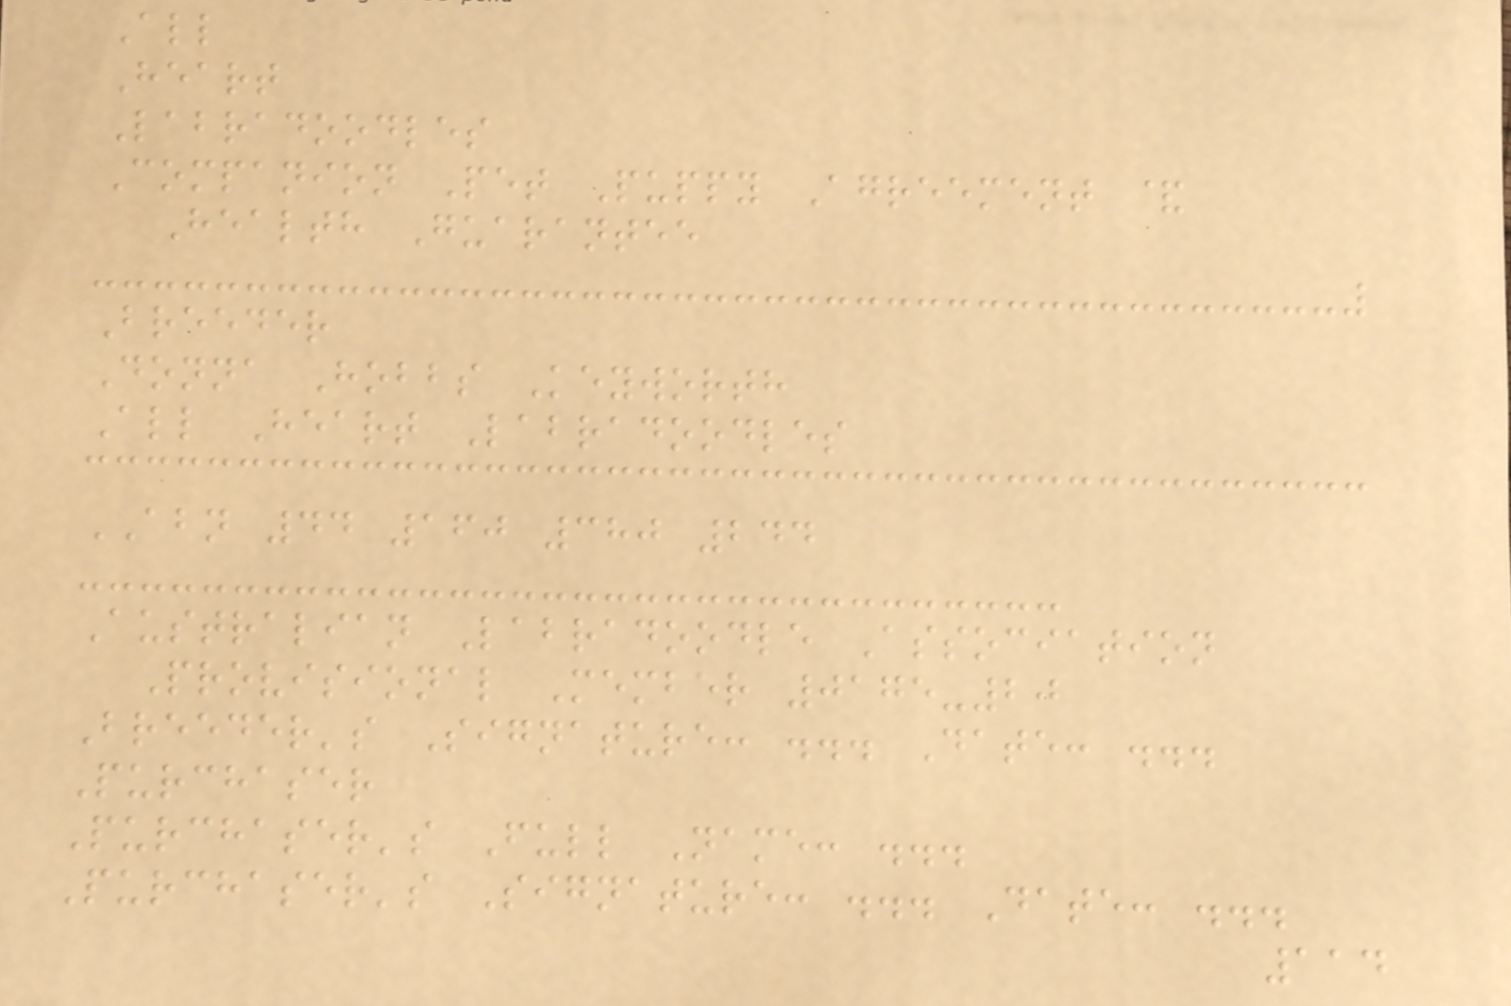All
Heart
Labradoodles
Companion Pet Puppy Agreement &
Health Guarantee
Breeder
Donna Hobbs Keyworth
All Heart Labradoodles
ABN 44 160 380 244
Australian Labradoodle Association
Provisional Member 0175-20
Breeder's Signature: ... Date: ...
Purchaser
Purchaser's Full Name: ...
Purchaser's Signature: ... Date: ...
114
